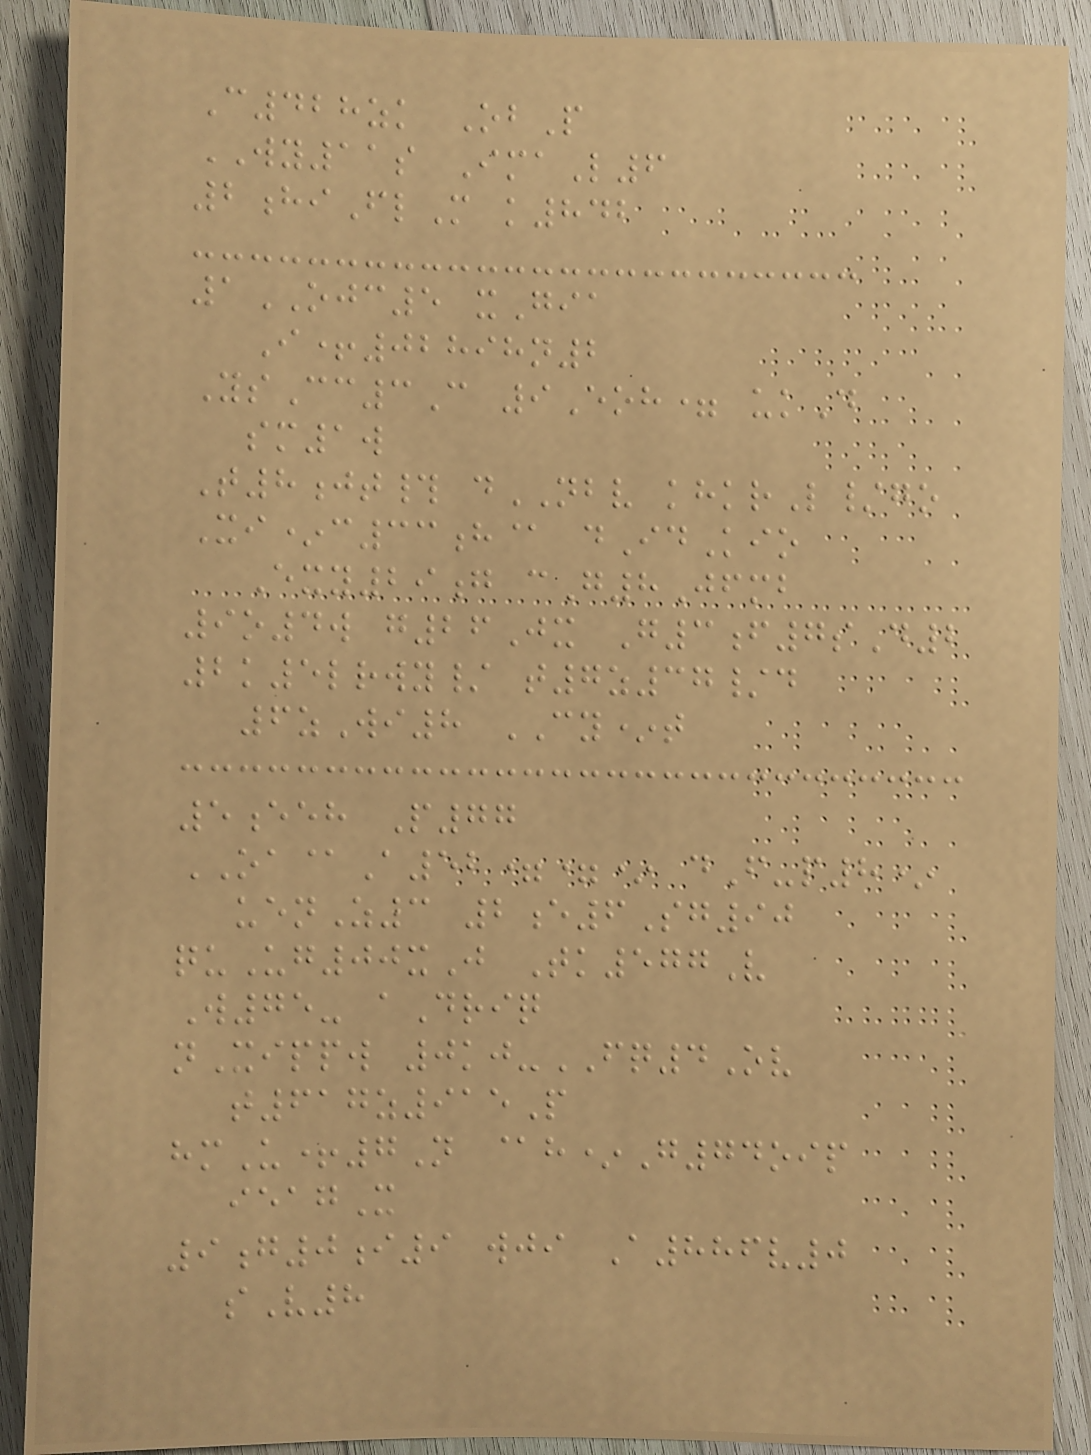C428zk ObP
WY11s ImaL6
2hiFlM k842
1OJC5 xGia
I+02898n2
YsCc3C 9Eoh= ukD
sm1w
T8jt# dNBV khkrL/go
Xi*c33h@ dIdKio
Exy29g cG8Jfmb
9o4w g26Jx G3f7sD2
2k5lrwy/ t7z37/d
6zWi8 CY*t
5eeh P77
OA@A52==* dF-p8*
uenZ3 2e6Sg90
quUg00xJ Tk577V
W75- aDriq
nXippw 0kj-FQ4Ov
t617z915P
hmU+7N @h*G74oip
ieagX
9g0i9 wji A886v0
sV8
